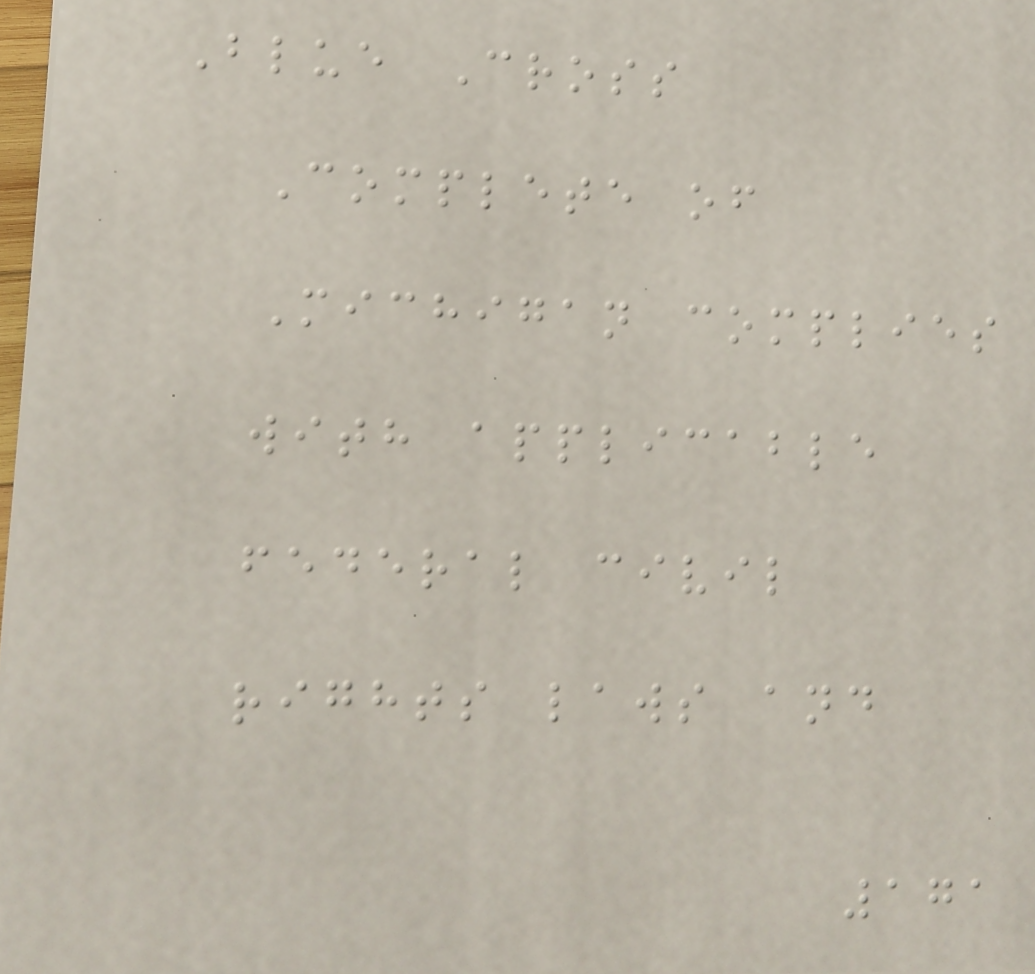Blue Cross
Complete of
Michigan complies
with applicable
federal civil
rights laws and
171
